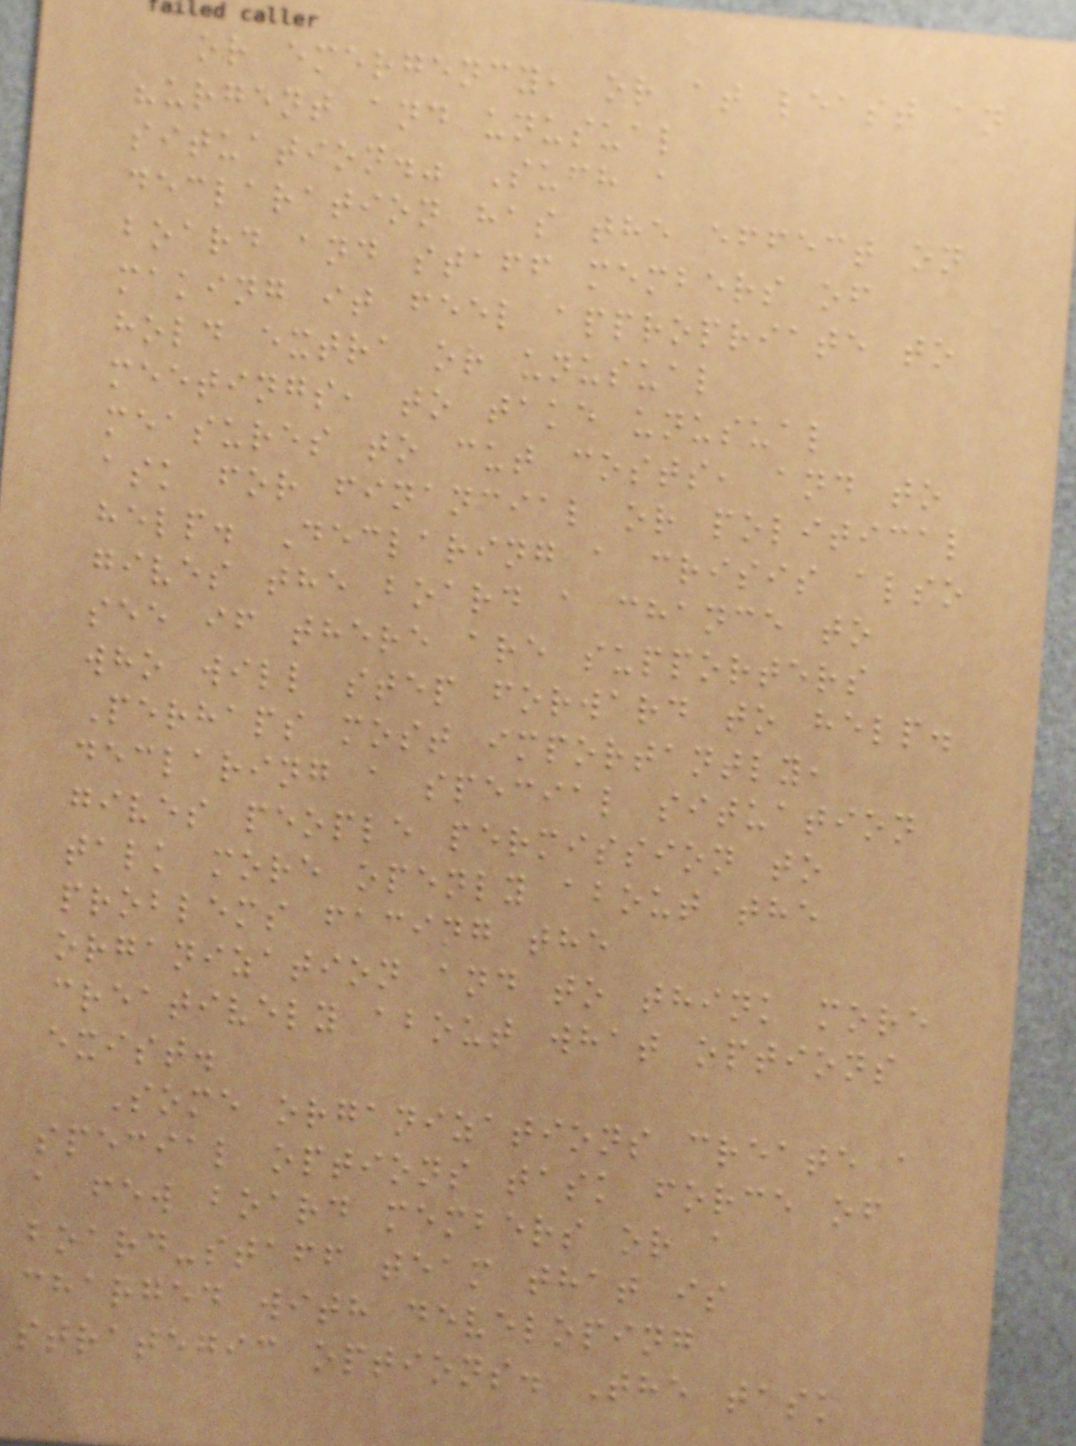or emergency, or at least an
"urgent and unusual
situation." Such a
declaration has the effect on
board and staff members of
making it feel appropriate to
hold extra or unusual
meetings, to take unusual
measures to cut costs, and to
ask for financial or political
help. Declaring a crisis also
gives the board a chance to
see if there are supporters
who will step forward to help.
Perhaps most importantly,
declaring a special situation
gives people permission to
talk more openly about the
problems facing the
organization and to think more
creatively about what options
exist.
Some organizations create a
special options task force of
a few board members or a
board-staff team that is
charged with developing
strategic options. The task
